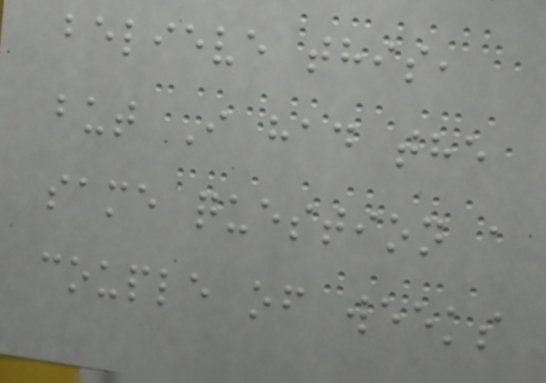believe this,
but I had the
same question a
couple of weeks
